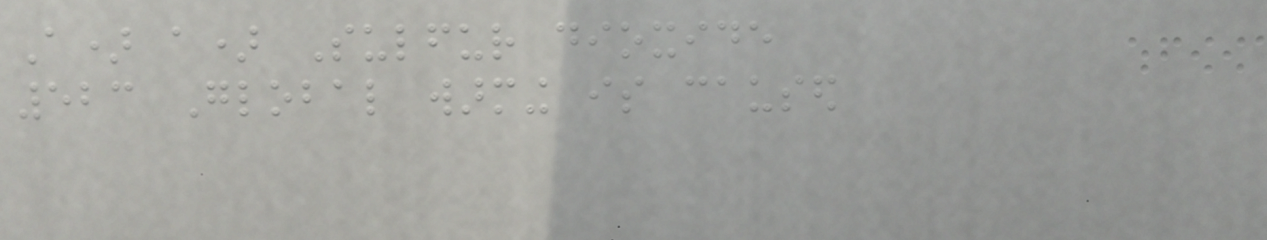A) a) Sulfur dioxide
523 Global warming is caused
